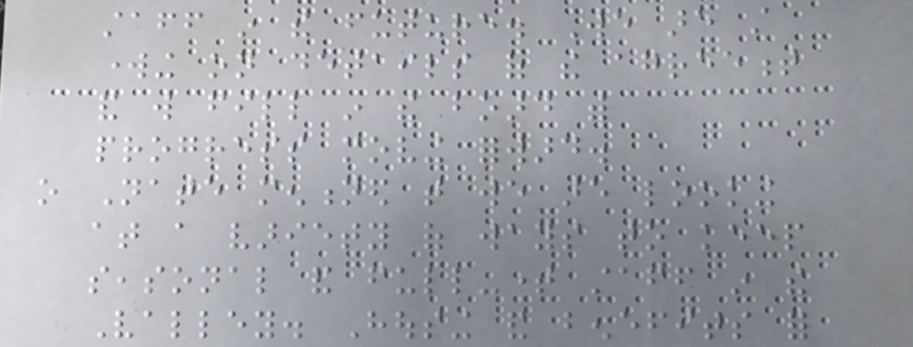staff in the future. We are still
working on details of the agreement
and will fill in the board with
progress moving forward.
o Nate mentioned that we are looking
at a variety of ways to keep
seasonal and full-time staff in the
Valley. Housing and benefits for
